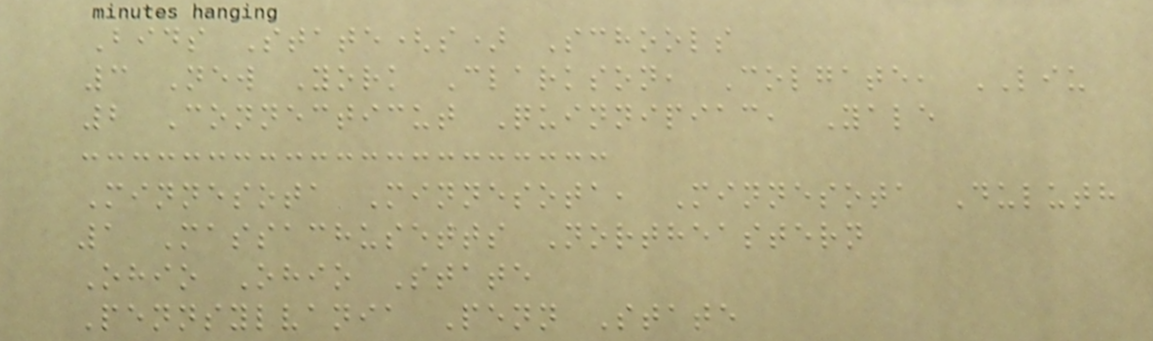Bids State(s) Schools
3 New York Clarkson, Colgate, LIU
2 Connecticut Quinnipiac, Yale
Minnesota Minnesota, Minnesota Duluth
1 Massachusetts Northeastern
Ohio Ohio State
Pennsylvania Penn State
